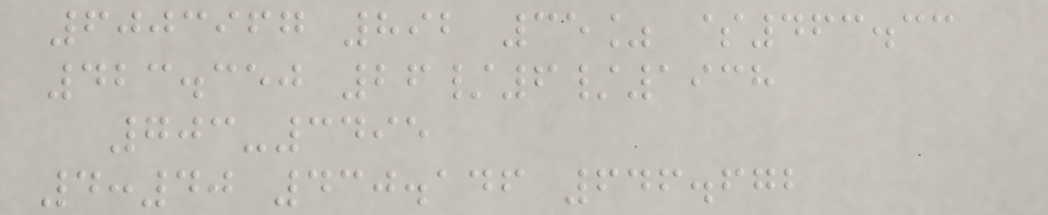6003967 892 35% $463.33
423.350 26/6/1938
703-3495
4:40 430.146 646.672
